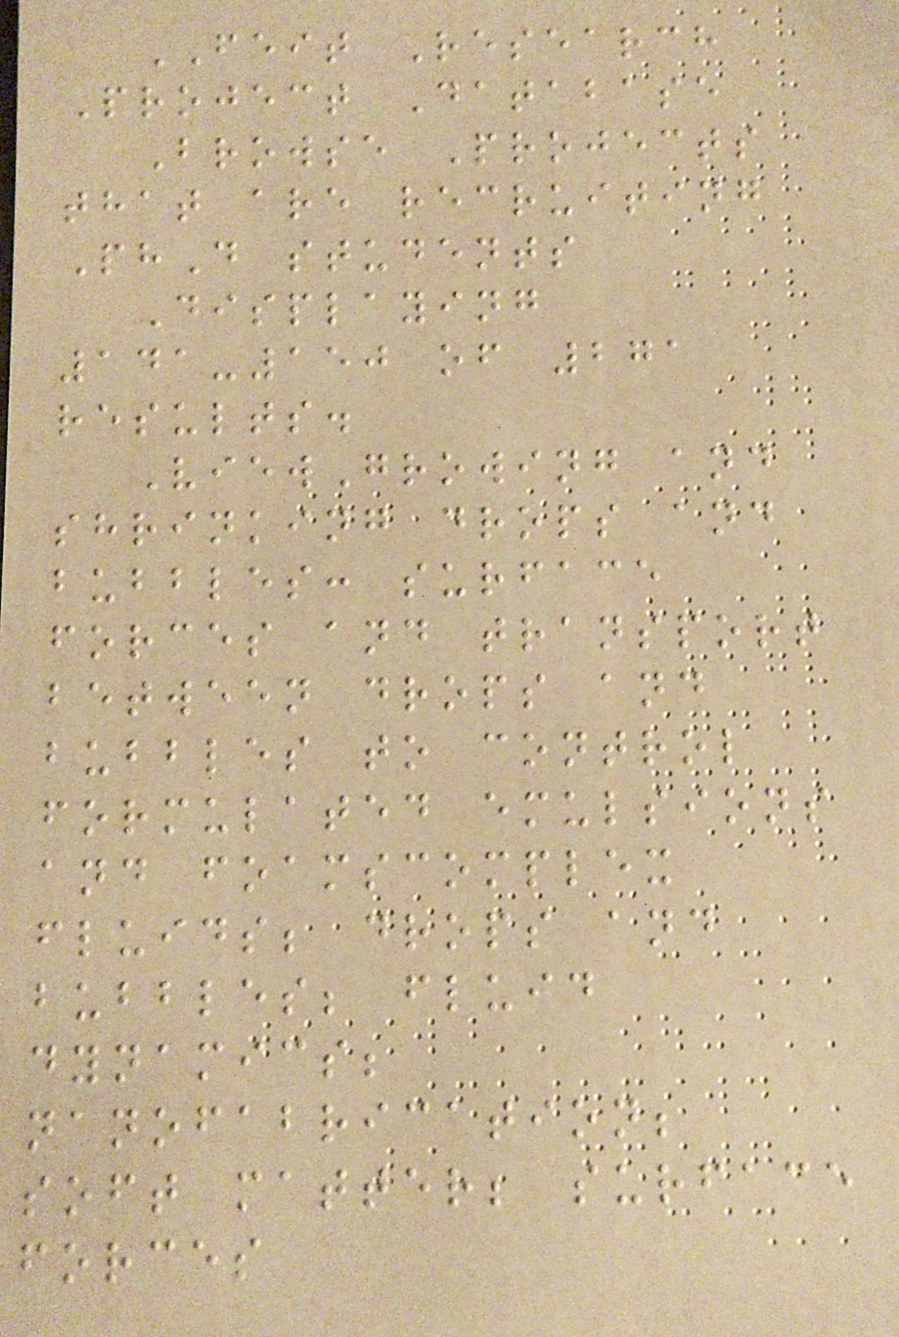FEIT Research
Project Database
Browse Projects
that are recruiting
PhD students
Displaying
141-150 of 271
results.
ViewGrowing and
shrinking drops and
bubbles: surface
forces and transport
between drops and
bubbles to control
formulated emulsions
and foamscomplex
fluids; drops and
bubbles; fluid
dynamics;
nanofabrication;
soft matter; surface
forces
